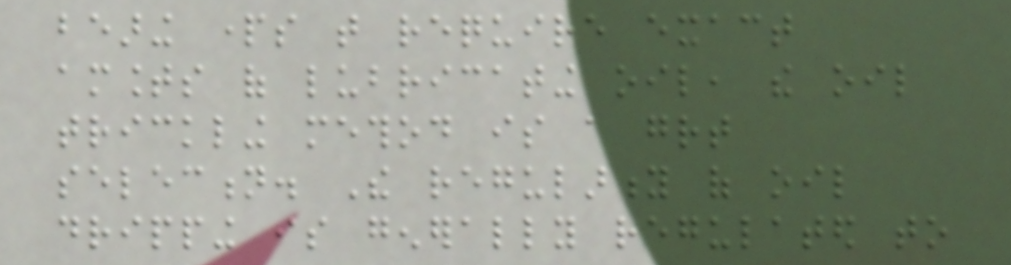bearing parts that require exact
amounts of lubricating oil, the oil
trickling method is a great
selection. The regularity of oil
dripping is generally regulated to
